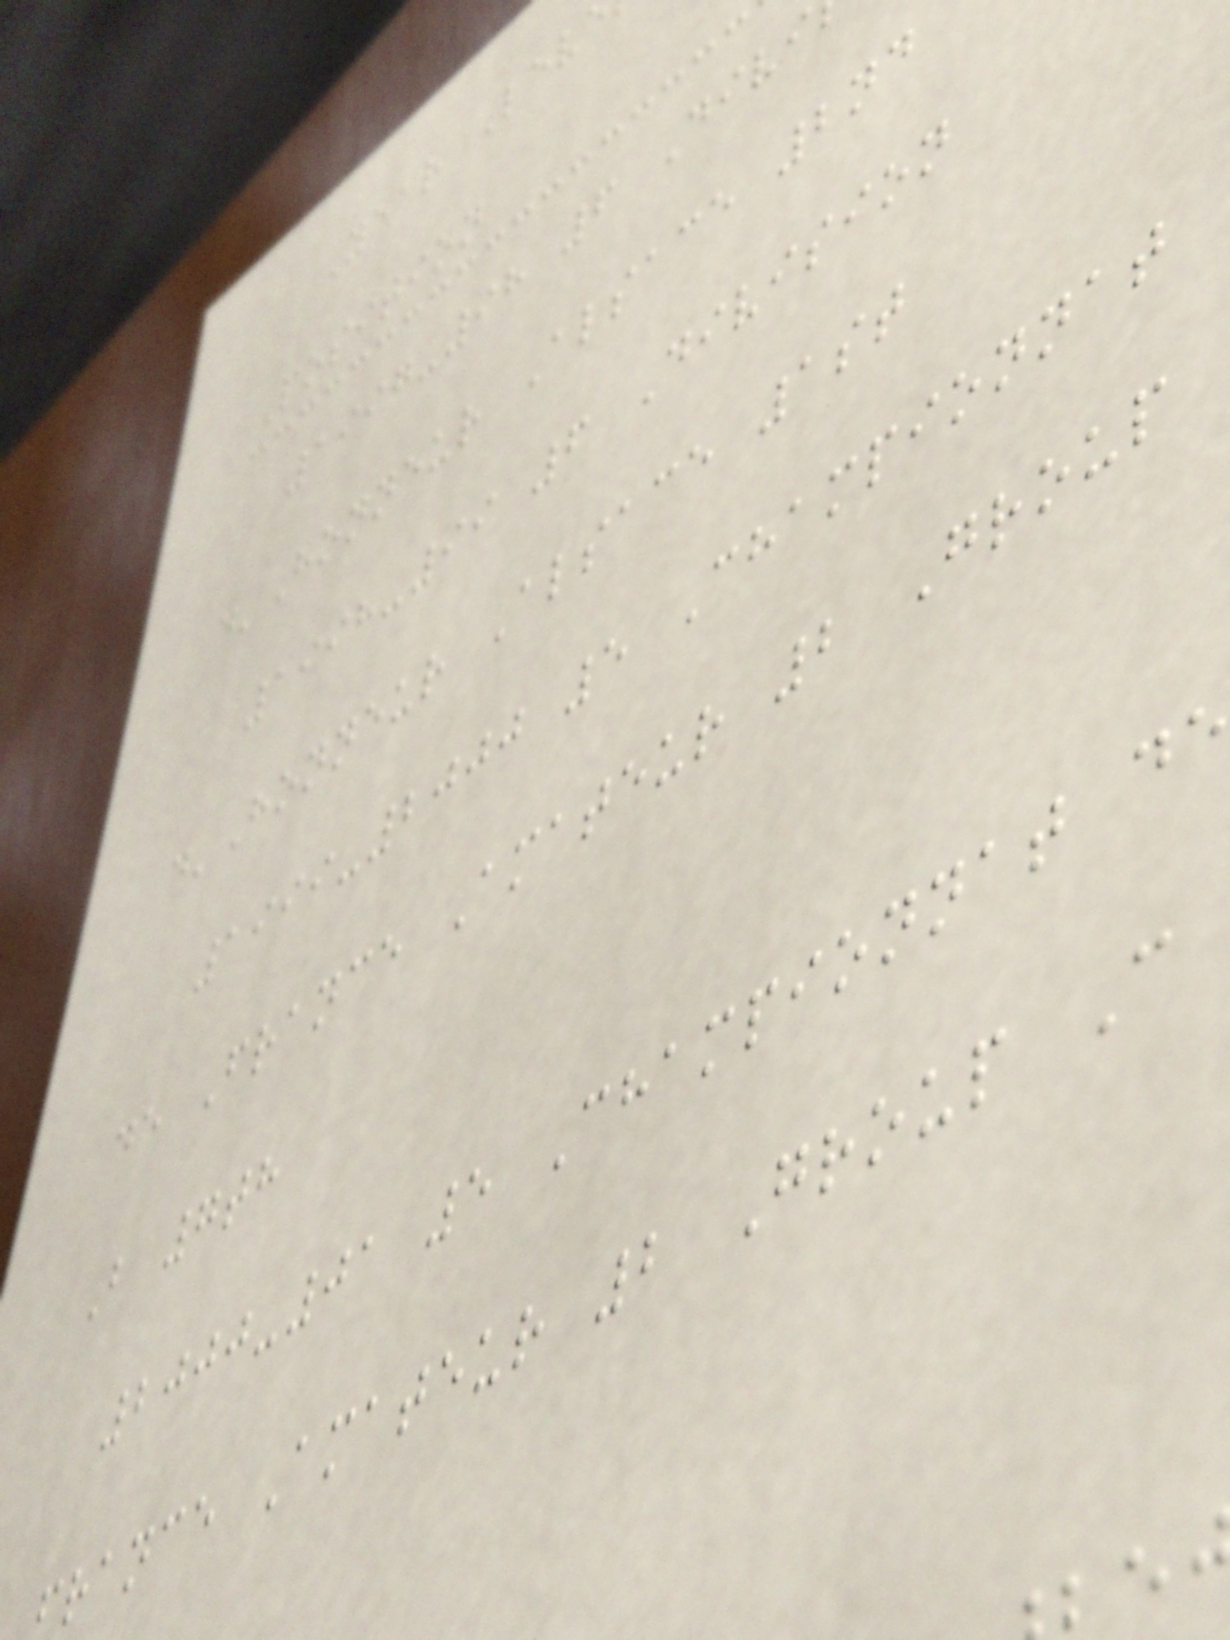Year Lev
Position
1997-98 6 Divi
d'Honneur Alsace 2nd
1998-99 6 Division
d'Honneur Alsace 1st
1999-2000 5 Championnat
de France Amateur 2 Group
B 7th
2000-01 5 Championnat de
rance Amateur 2 Group C
